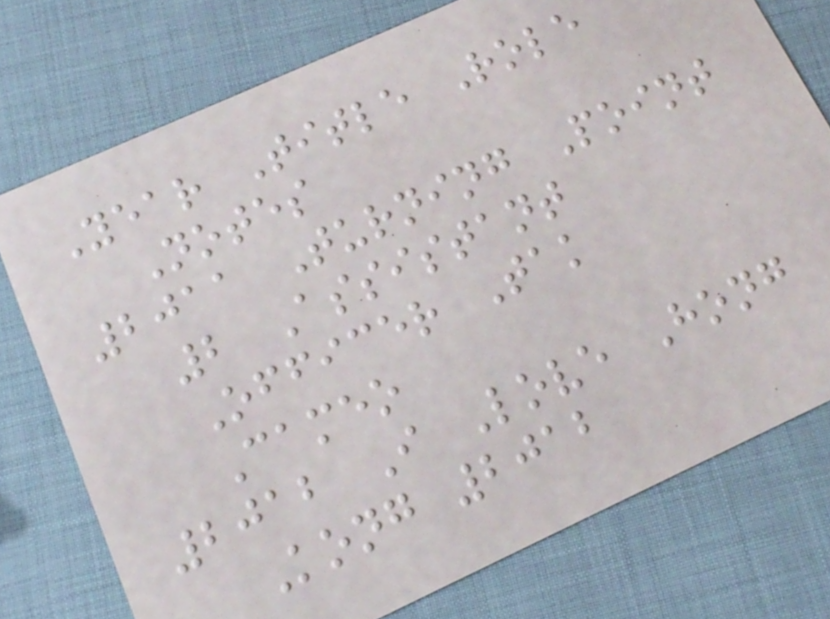Year Title Role
Notes
2011 Turning Point
2 Assistant
Officer Tak
Cameo
2012 I Love Hong
Kong 2012
